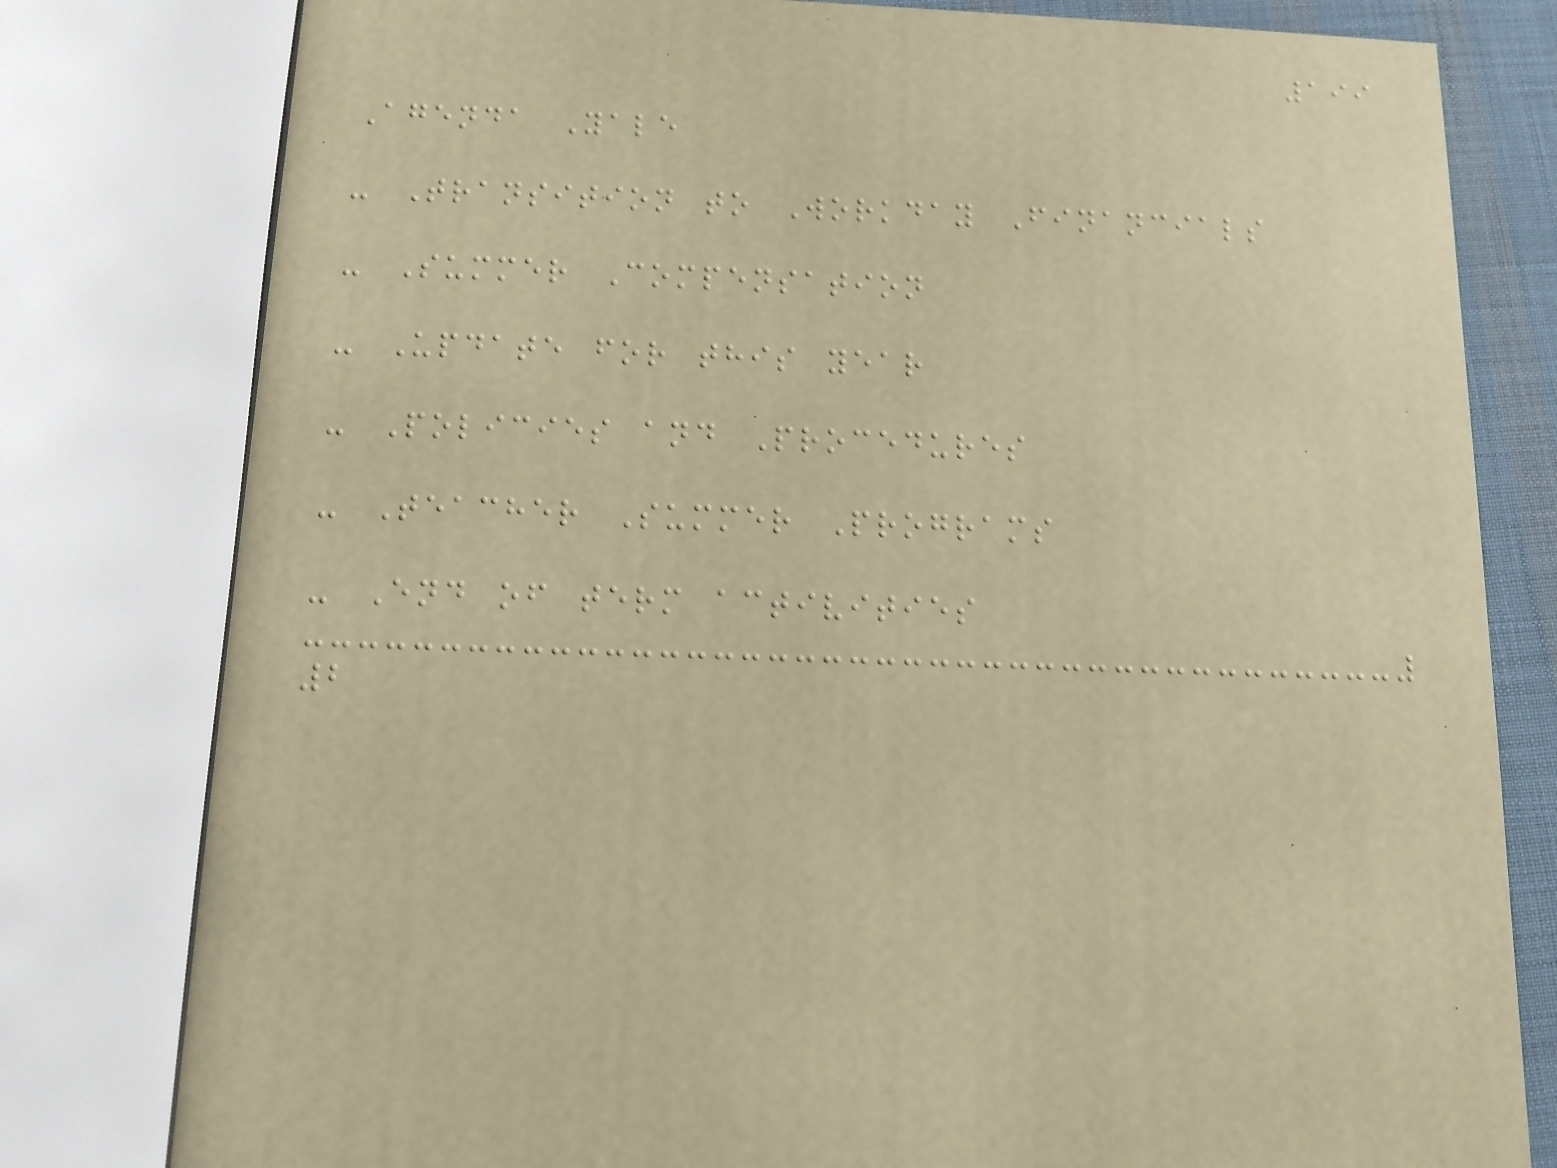199
Agenda Yale
- Transition to Workday Financials
- Summer Compensation
- Update for this year
- Policies and Procedures
- Teacher Summer Programs
- End of term activities
2
